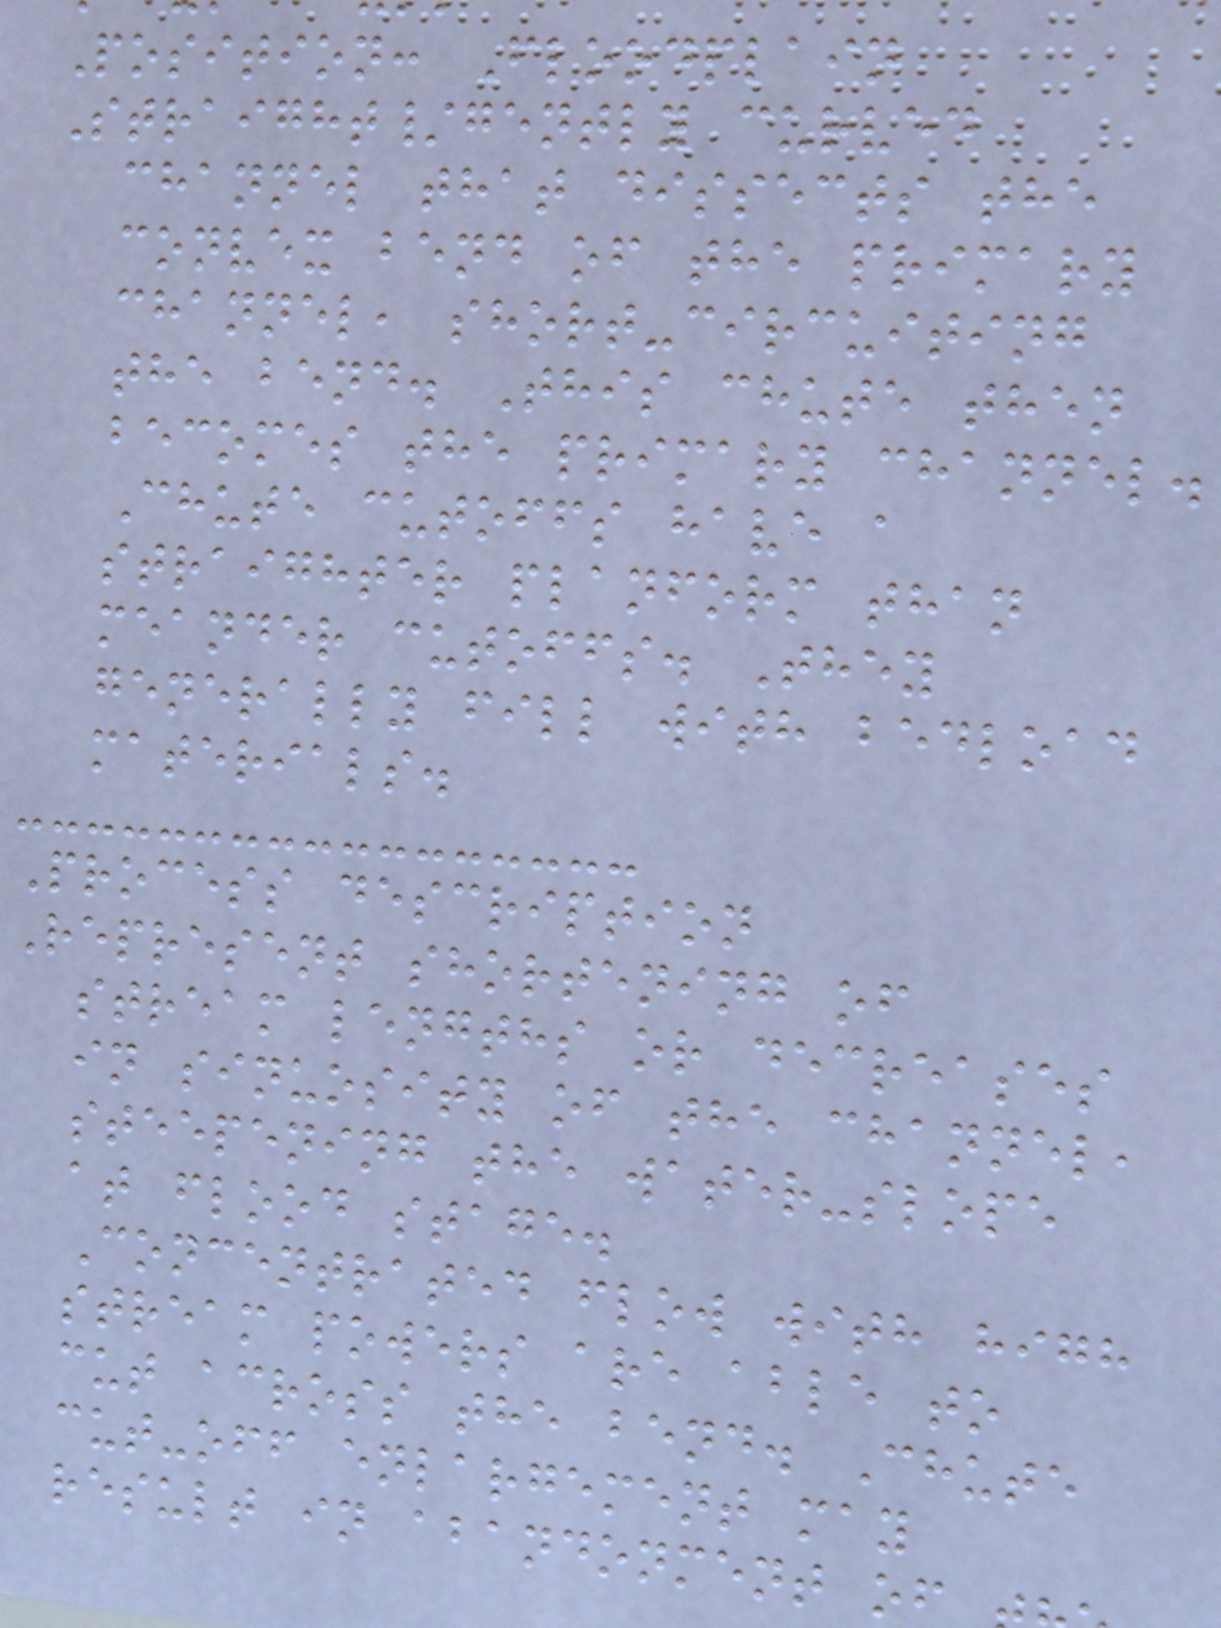Position: Floodplain
Straight/gently curved
channel that dissects the
convex bend of the primary
channel, short-circuiting
the bend. This chute then
becomes the primary channel.
Chute cutoffs have a
straighter planform than
meander cutoffs. They
generally fill with bedload
materials.
Process description
Represent shortening of
stream lengths or decreases
in sinuosity of the channel,
steepening the water-slope
at flood stage.
Concentrated flow with high
stream powers are able to
cut across the bend. Chute
cut-off enlargement may
result in abandonment of
